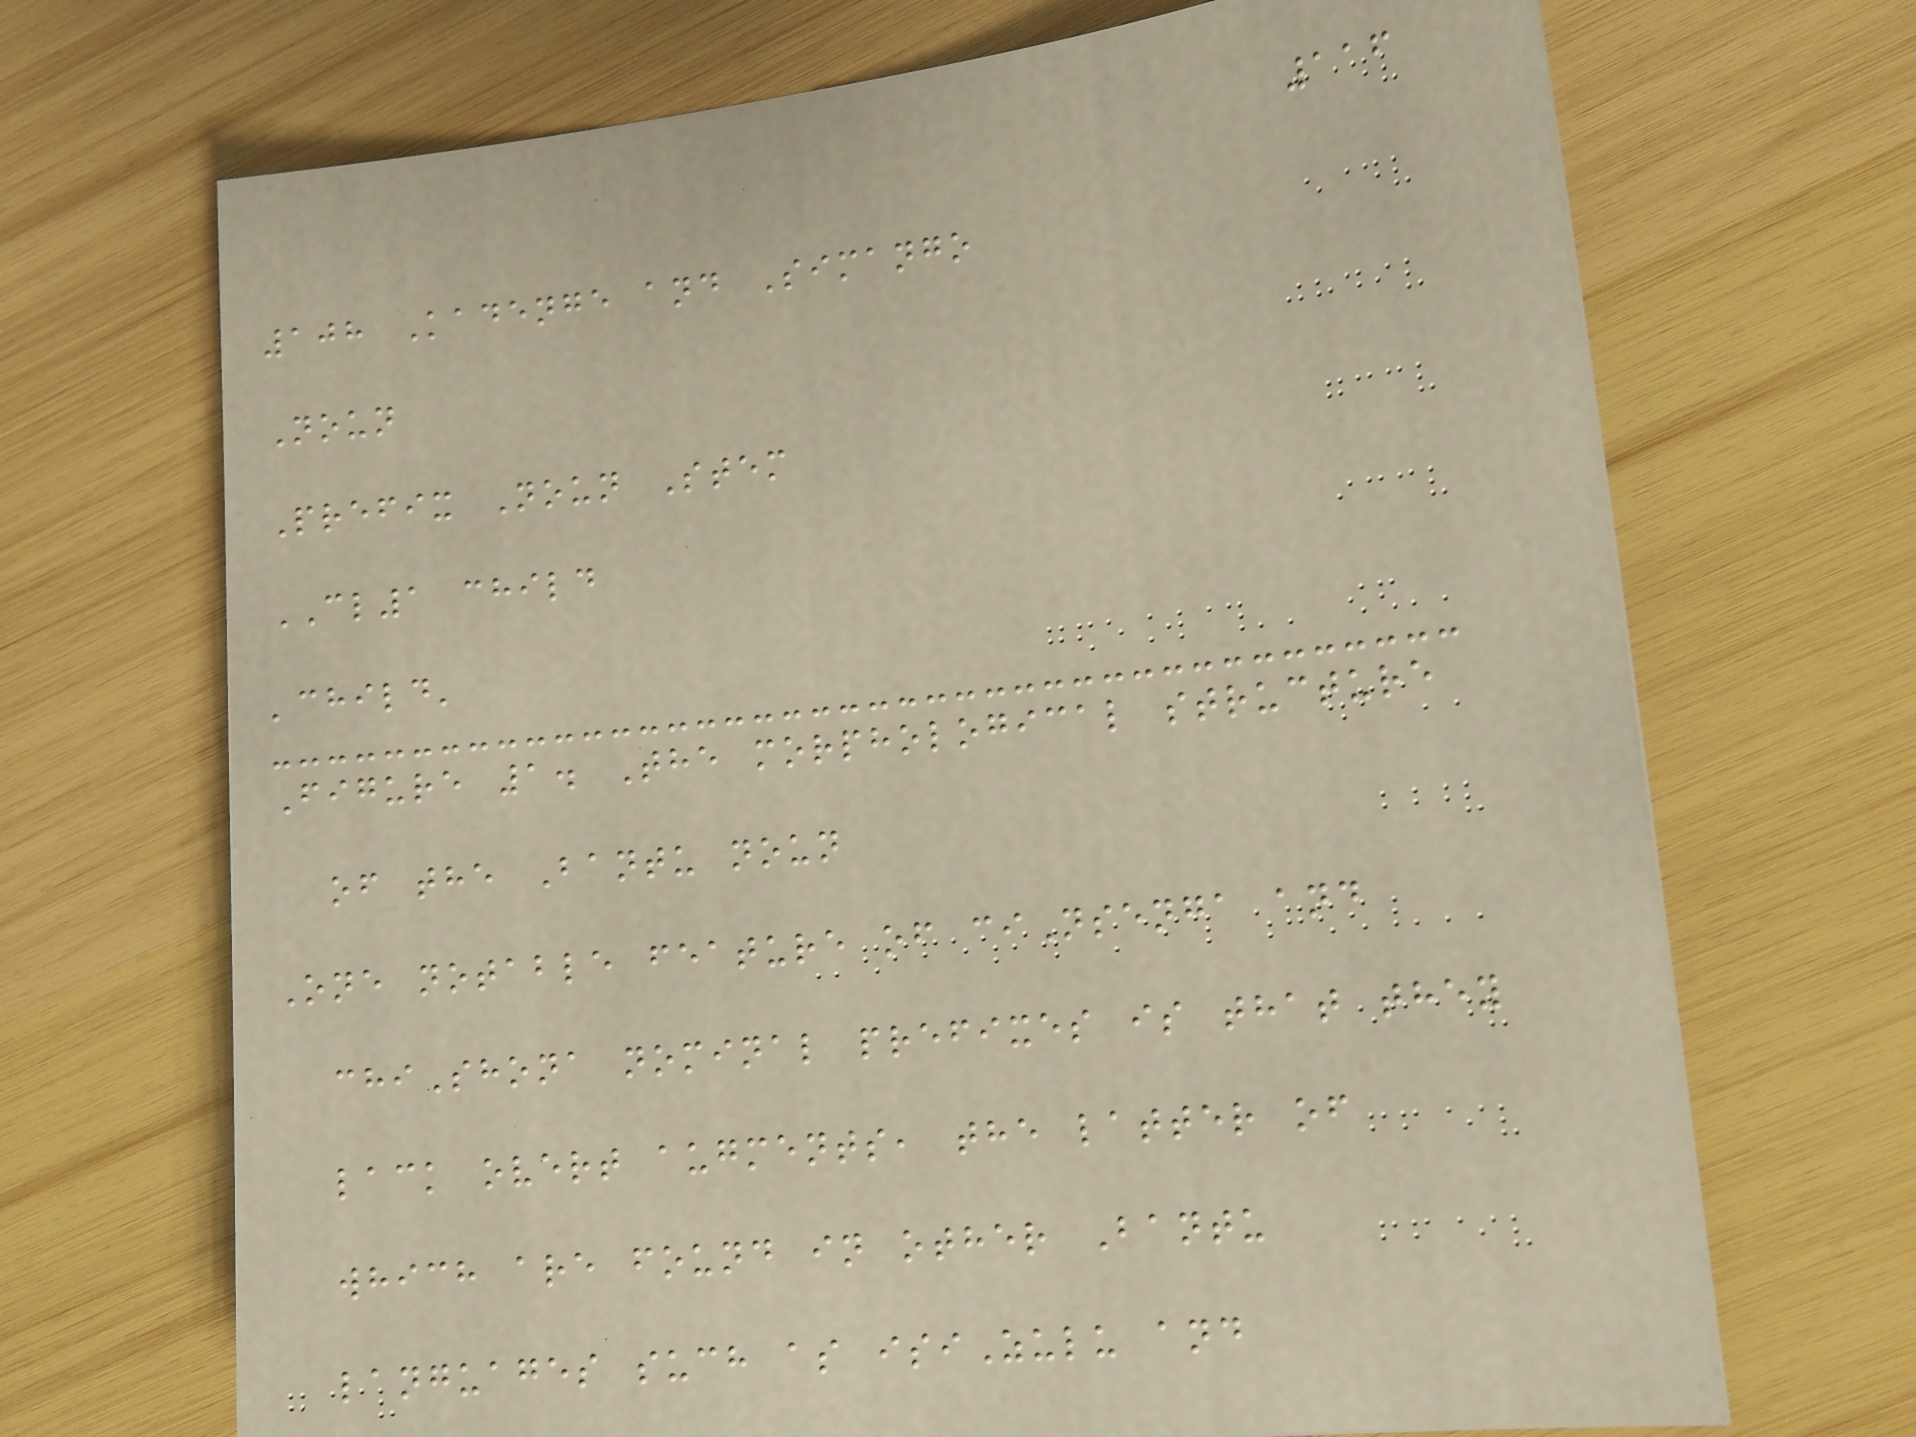116
108 Kadenge and Simango
Noun
Prefix Noun Stem
CL1 child
'child'
Figure 1. The morphological structure
of the Bantu noun
One notable feature of ciNsenga and
chiShona nominal prefixes is that they
lack overt augments, the latter of
which are found in other Bantu
languages such as isiZulu and
